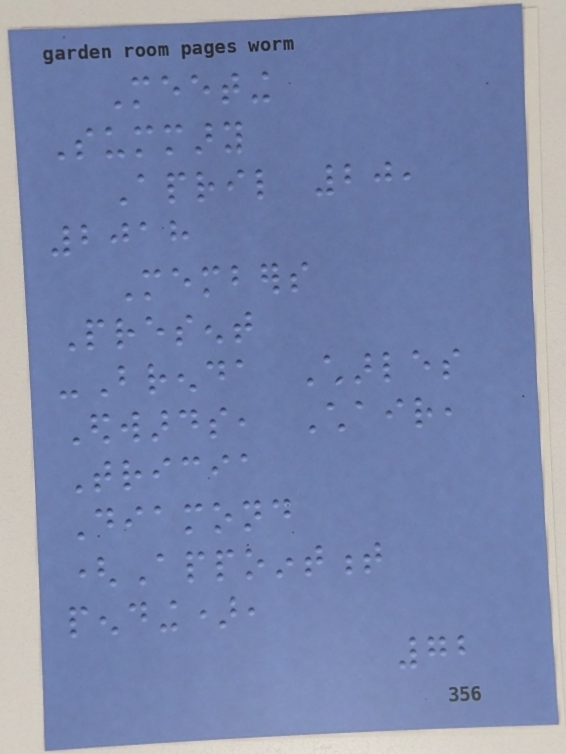Meeting
Summary
April 20,
2018
Members
Present
-Brenda Charles
Edwards, Chair,
Tricia
Diamond
(Appointment
pending),
72
